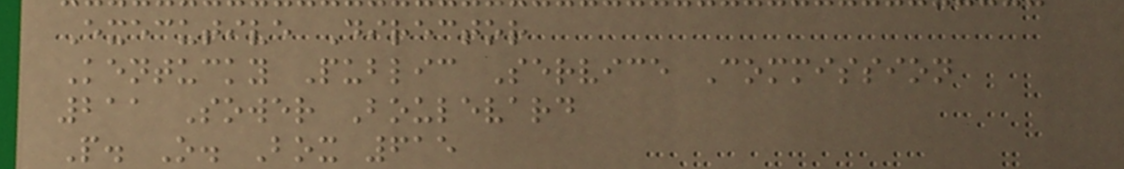Executive Director
Kentucky Public Service Commission
211 Sower Boulevard
P. O. Box 615
